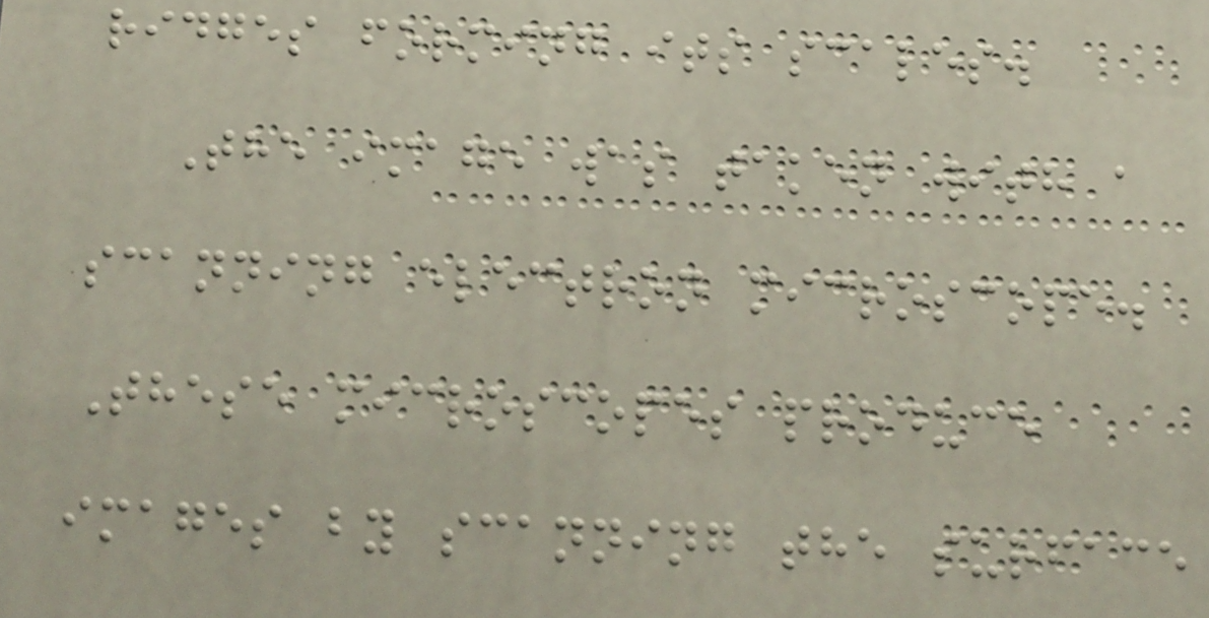ridges forming its scales.
The image was taken with a
scanning electron microscope.
These microscopes produce
images by scanning the surface
